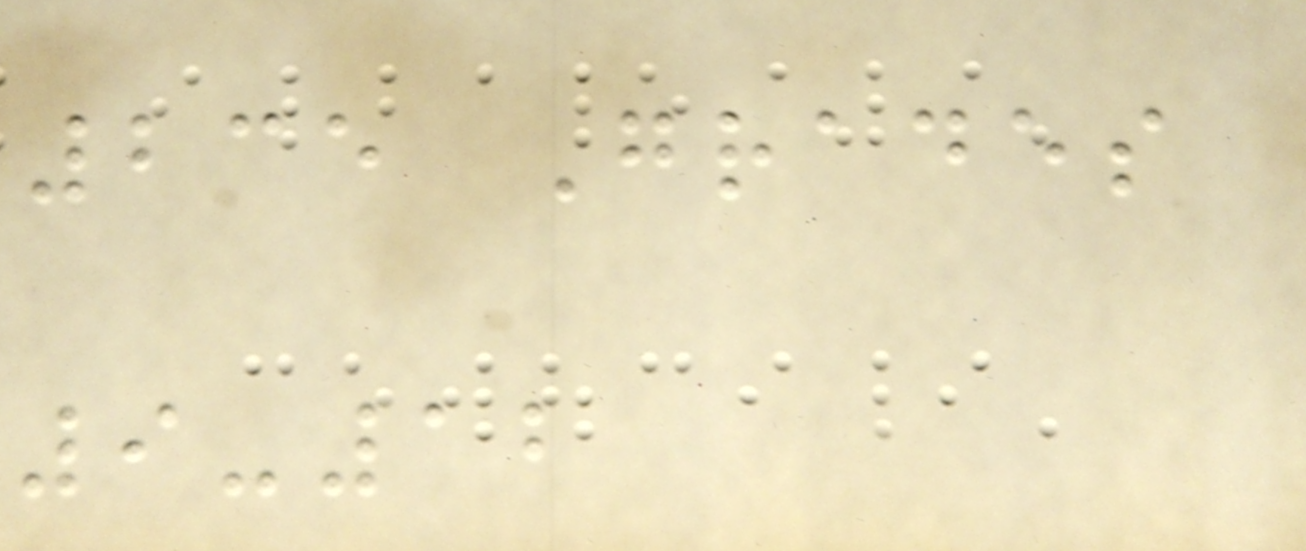235 Grades
9-12
